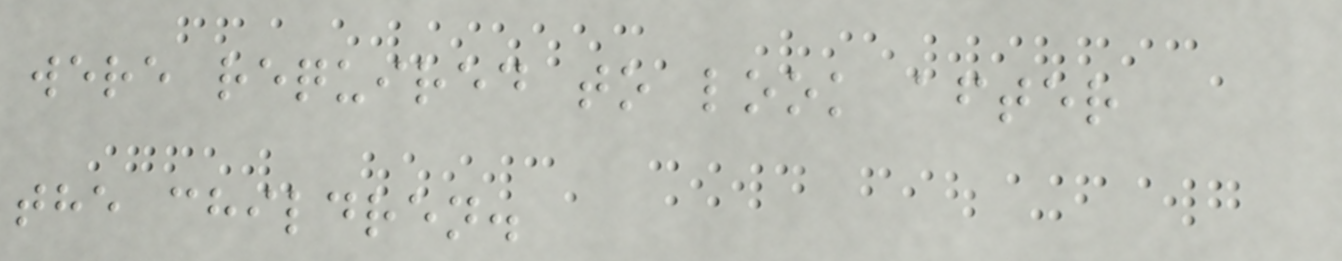were required to look after
the children.
